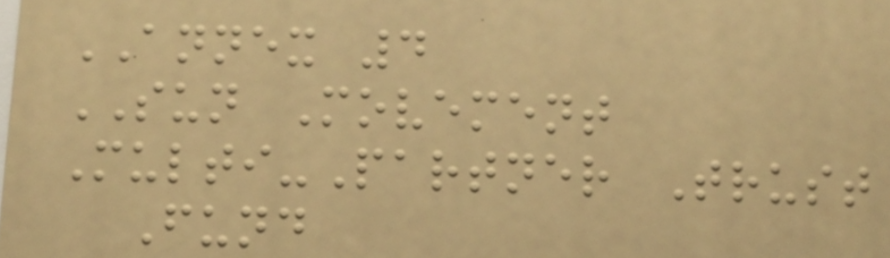ANNEX 4
SUN Movement
Multi-Partner Trust
Fund
